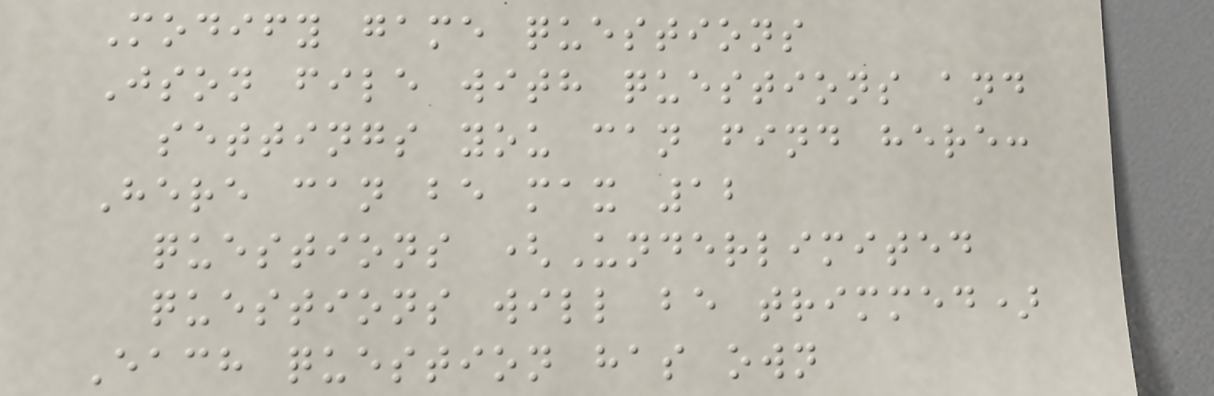Modify game questions
Json file with questions and
settings you can find here:
Here can be max 12
questions (Underlimited
questions will be trimmed)
Each question has own
